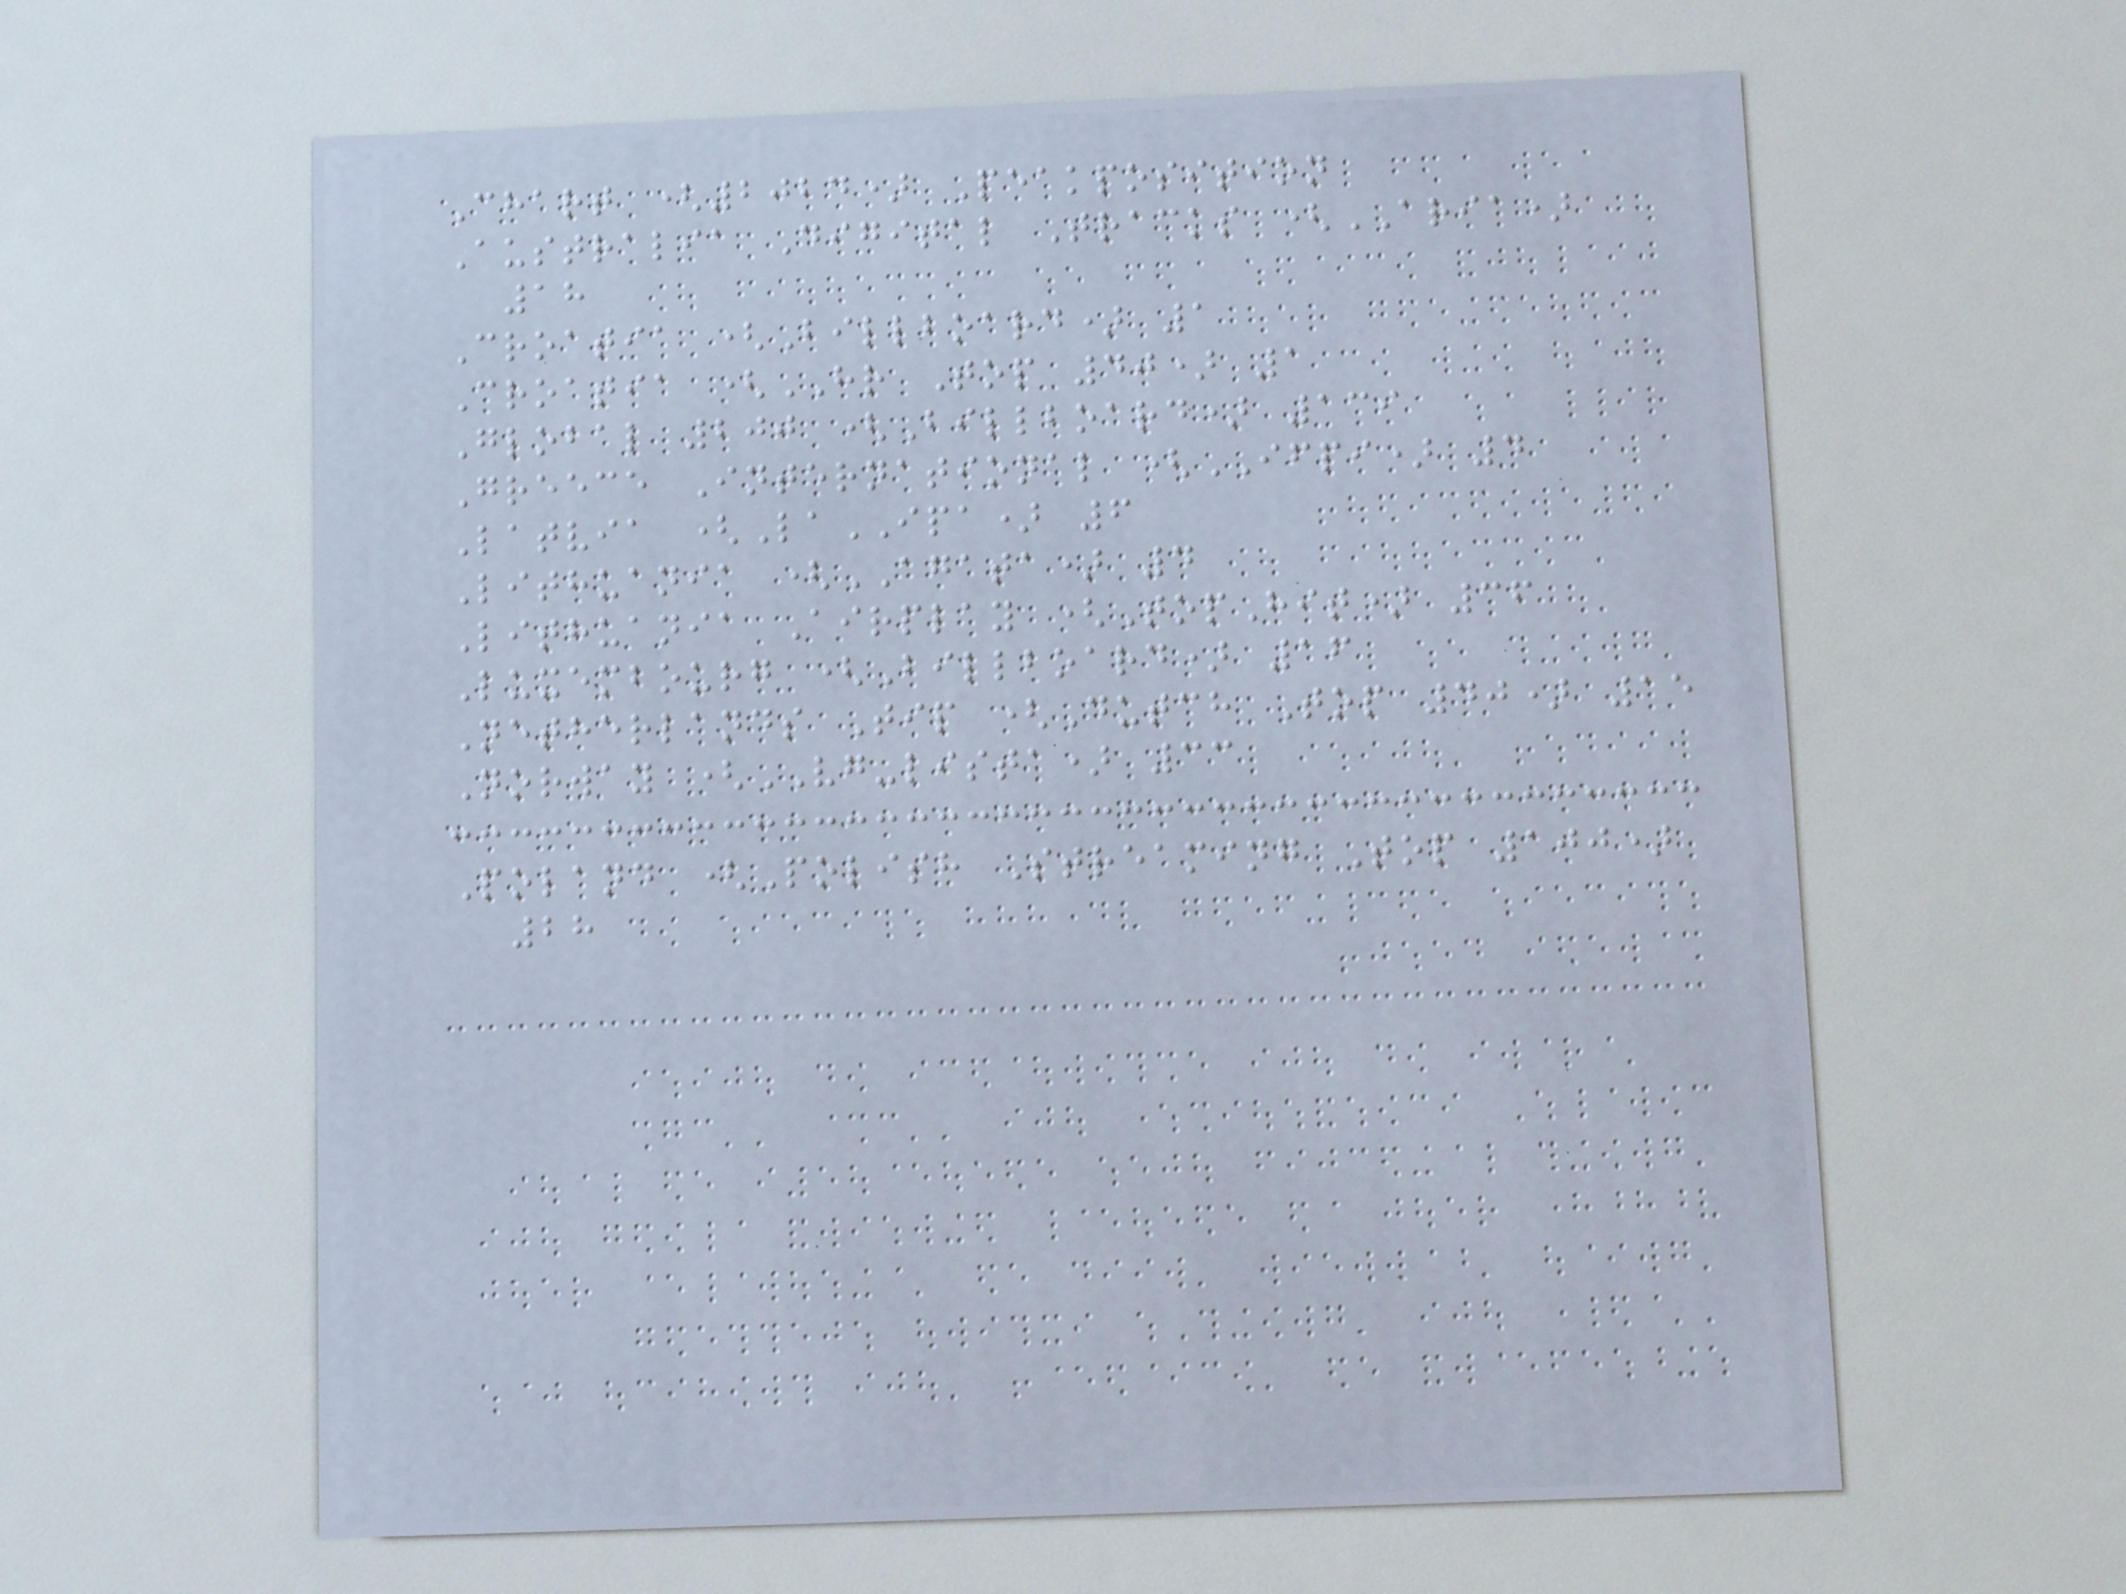Chart (2024) Peakposition
Australia Digital Tracks (ARIA)
18
Croatia (Billboard) 1
Croatia (HR Top 40) 1
Global 200 (Billboard) 139
Greece International (IFPI) 4
Latvia (LaIPA) 6
Lithuania (AGATA) 4
Lithuania Airplay (TopHit) 36
Luxembourg (Billboard) 16
Netherlands Tip (Dutch Top 40) 15
Norway (VG-lista) 33
Poland (Polish Streaming Top 100)
28
